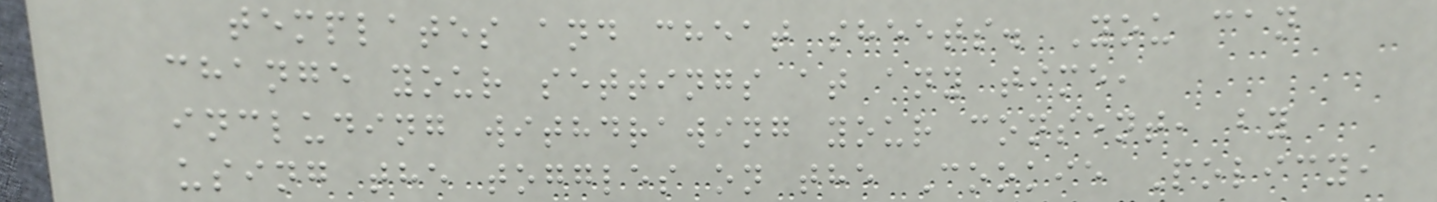templates and cheat sheets. You can
change your settings at any time,
including withdrawing your consent, by
using the toggles on the Cookie Policy,
